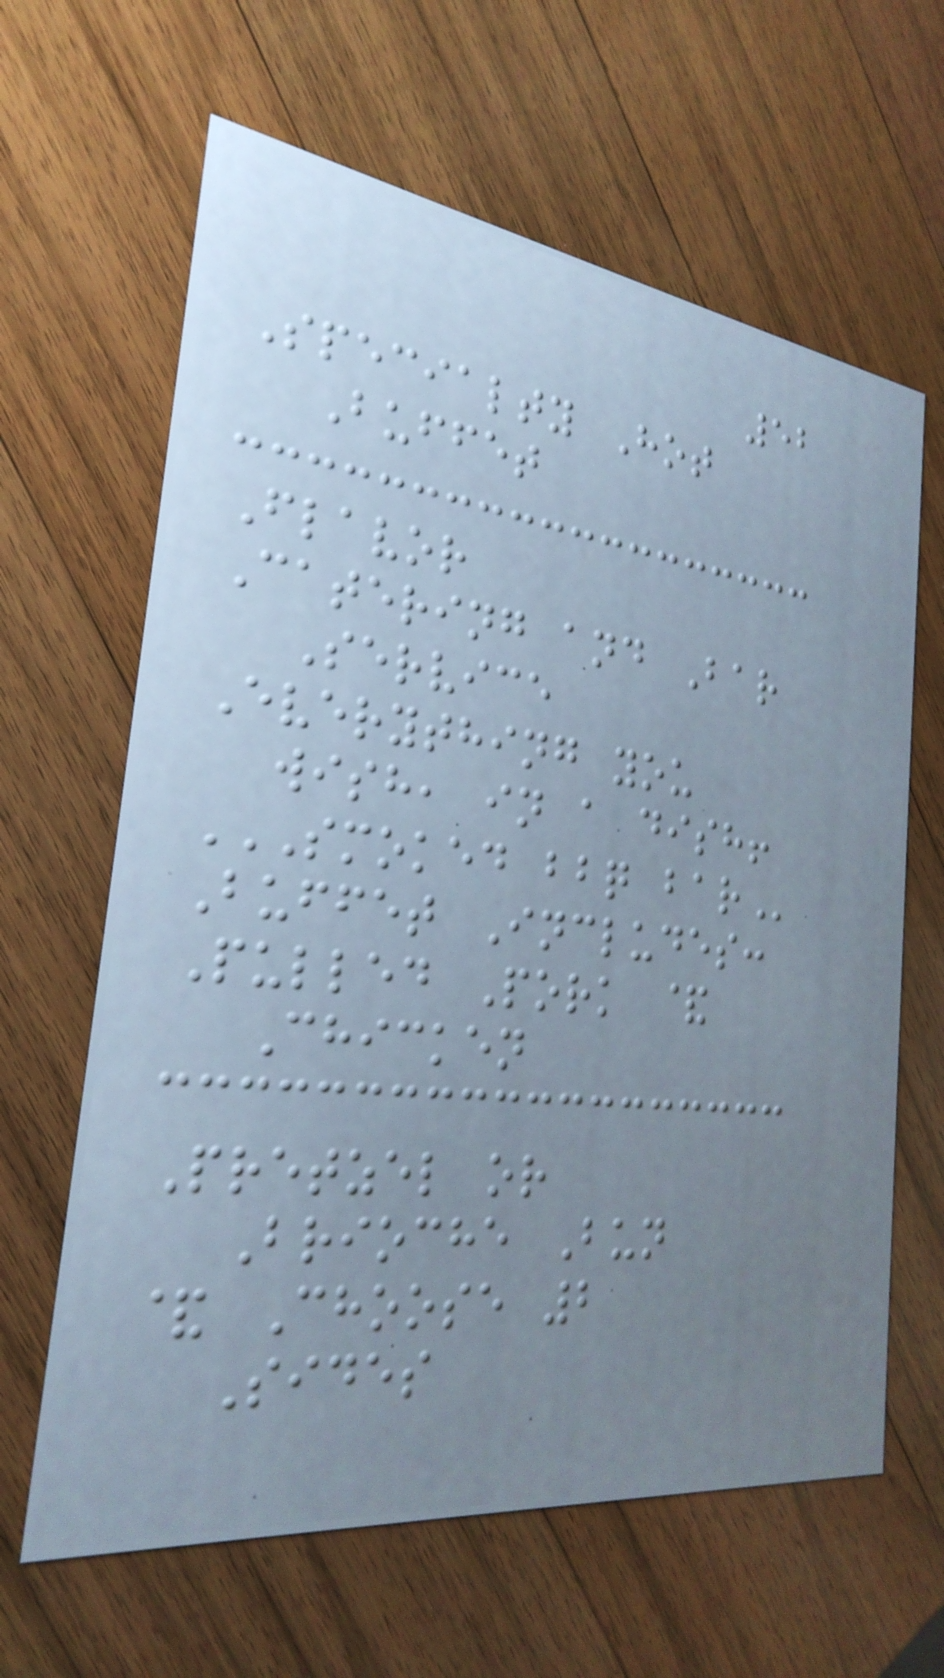52
Specialty Hot
Buffet
Flavor
Catering and Bar
Service
Everything you
wish, in a dish!
SMOKED BBQ BAR
Buffet Includes:
Pulled Pork &
Chicken
Pretzel or
Brioche Bun
& Choose 2
Sides
